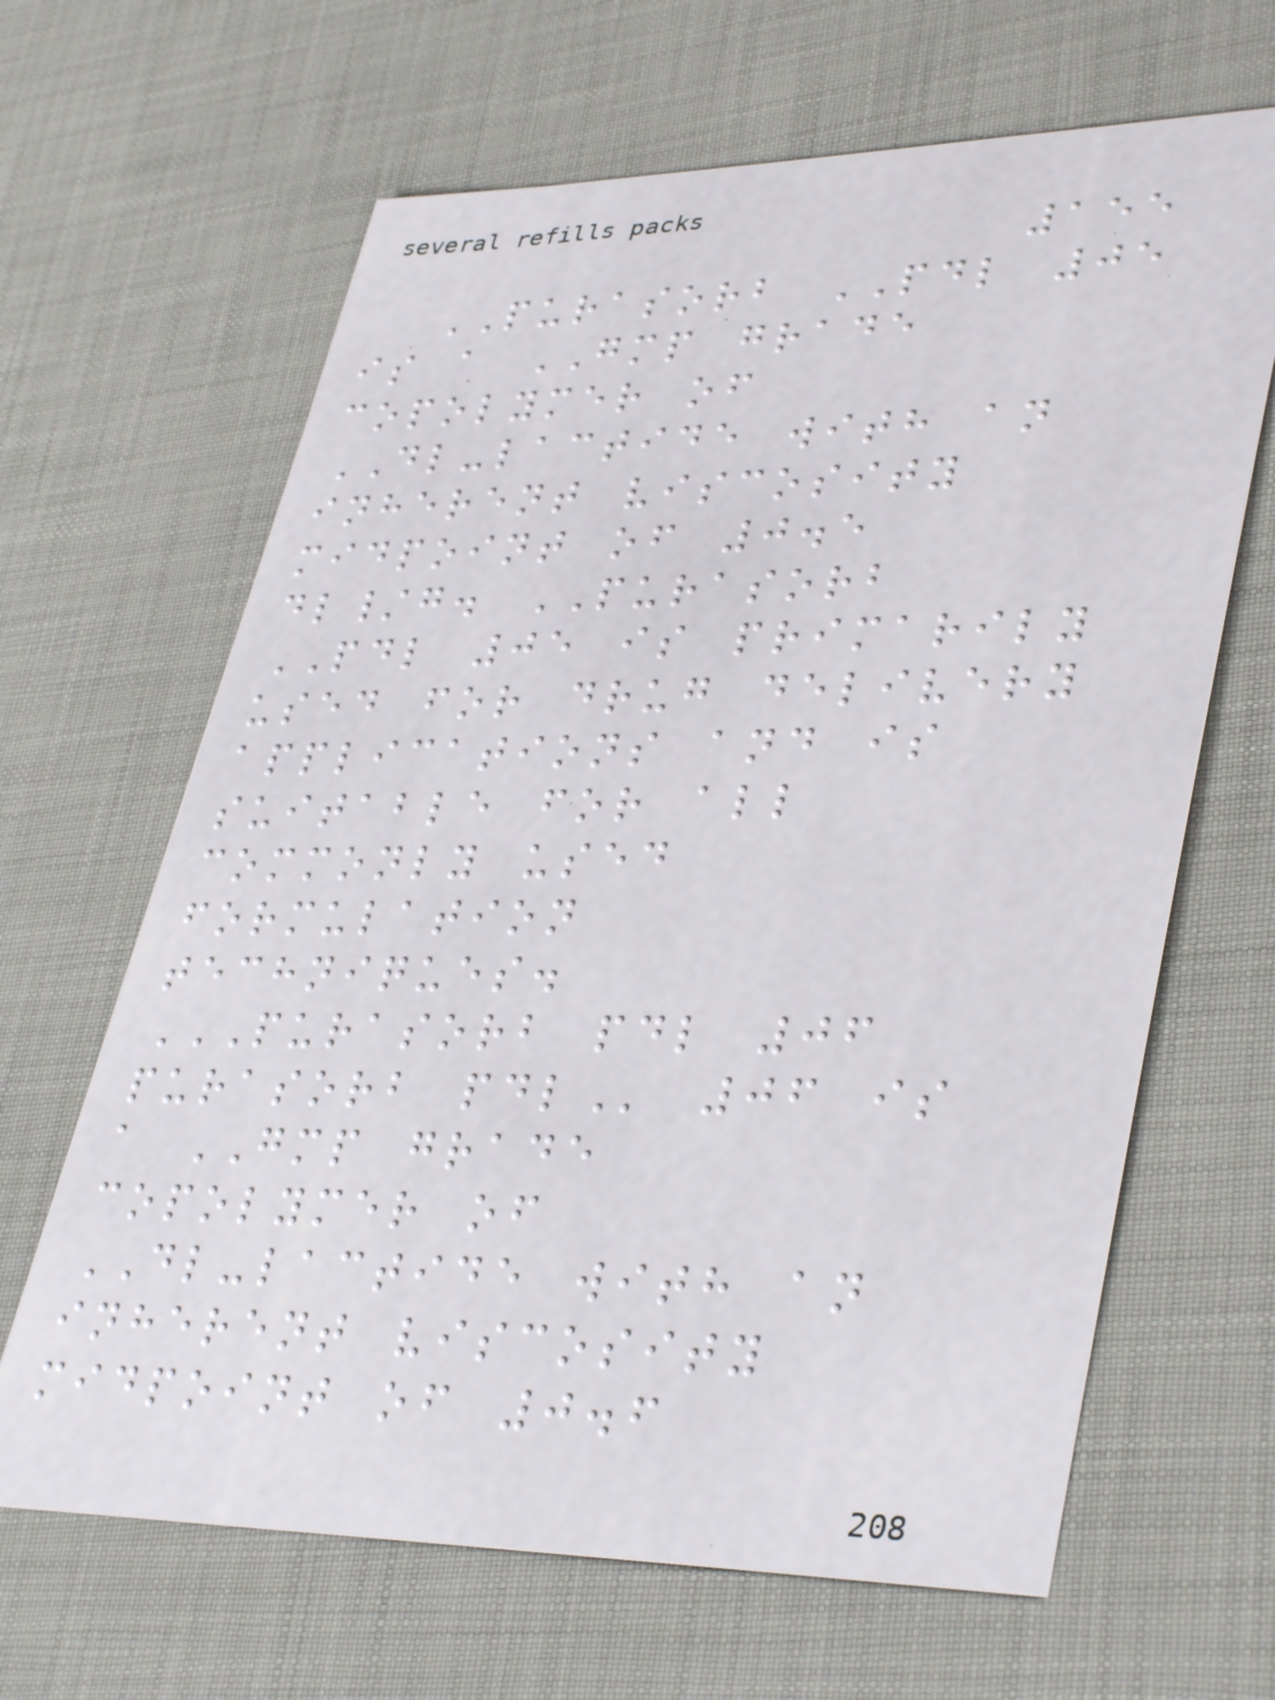155
PURASORB PDL 05
is a GMP grade
copolymer of
DL-lactide with an
inherent viscosity
midpoint of 0.5
dl/g. PURASORB
PDL 05 is primarily
used for drug delivery
applications and is
suitable for all
commonly used
formulation
techniques.
PURASORB PDL 06
PURASORB PDL 06 is
a GMP grade
copolymer of
DL-lactide with an
inherent viscosity
midpoint of 0.6
